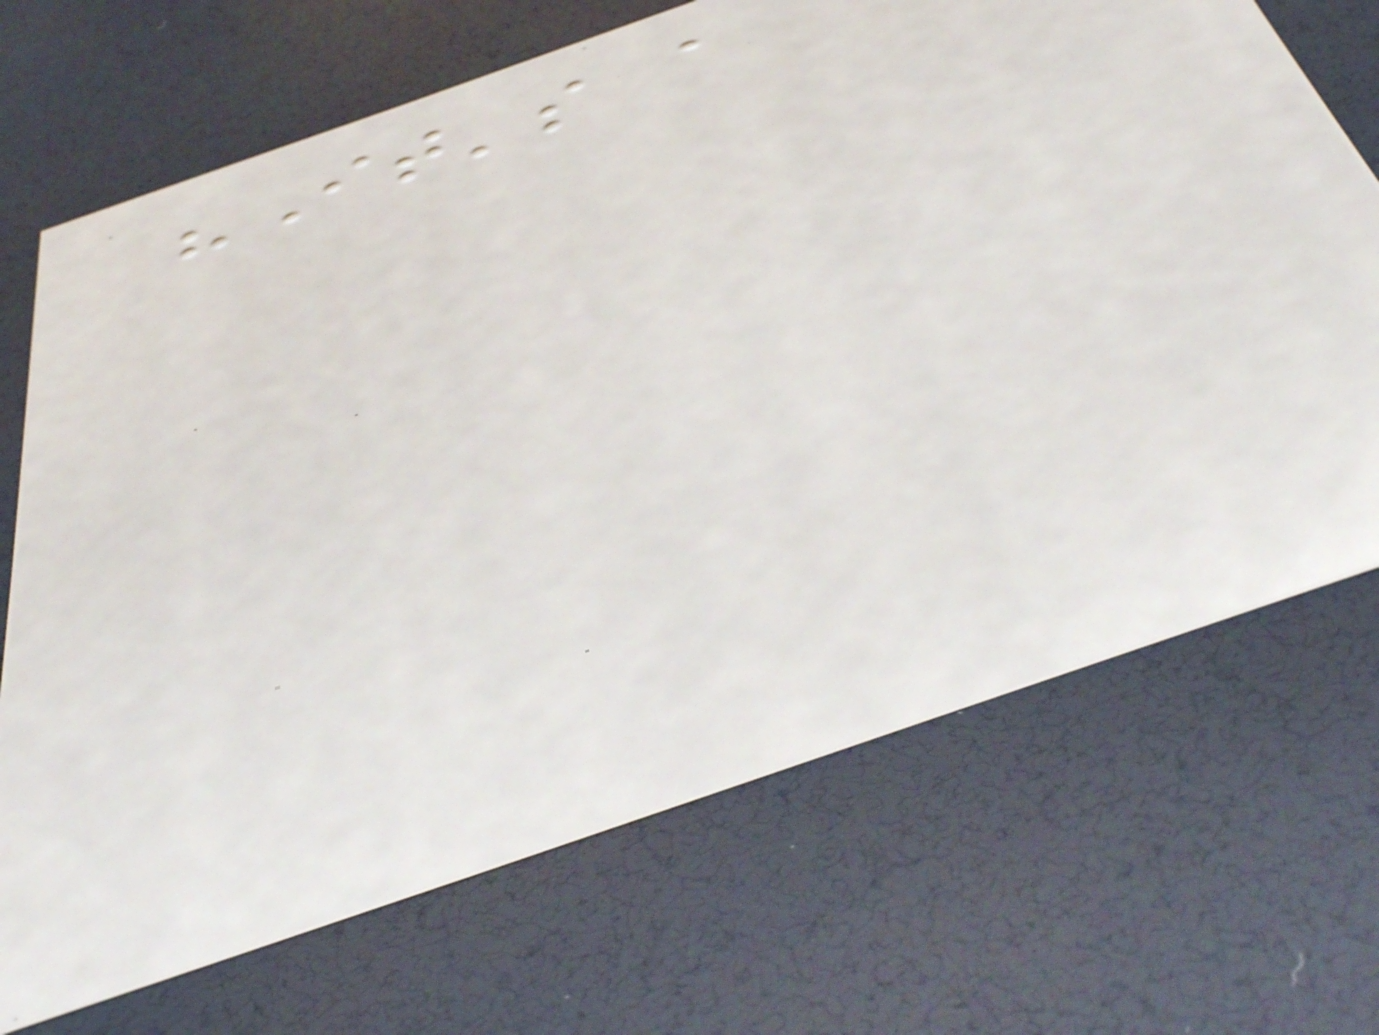"It's a
